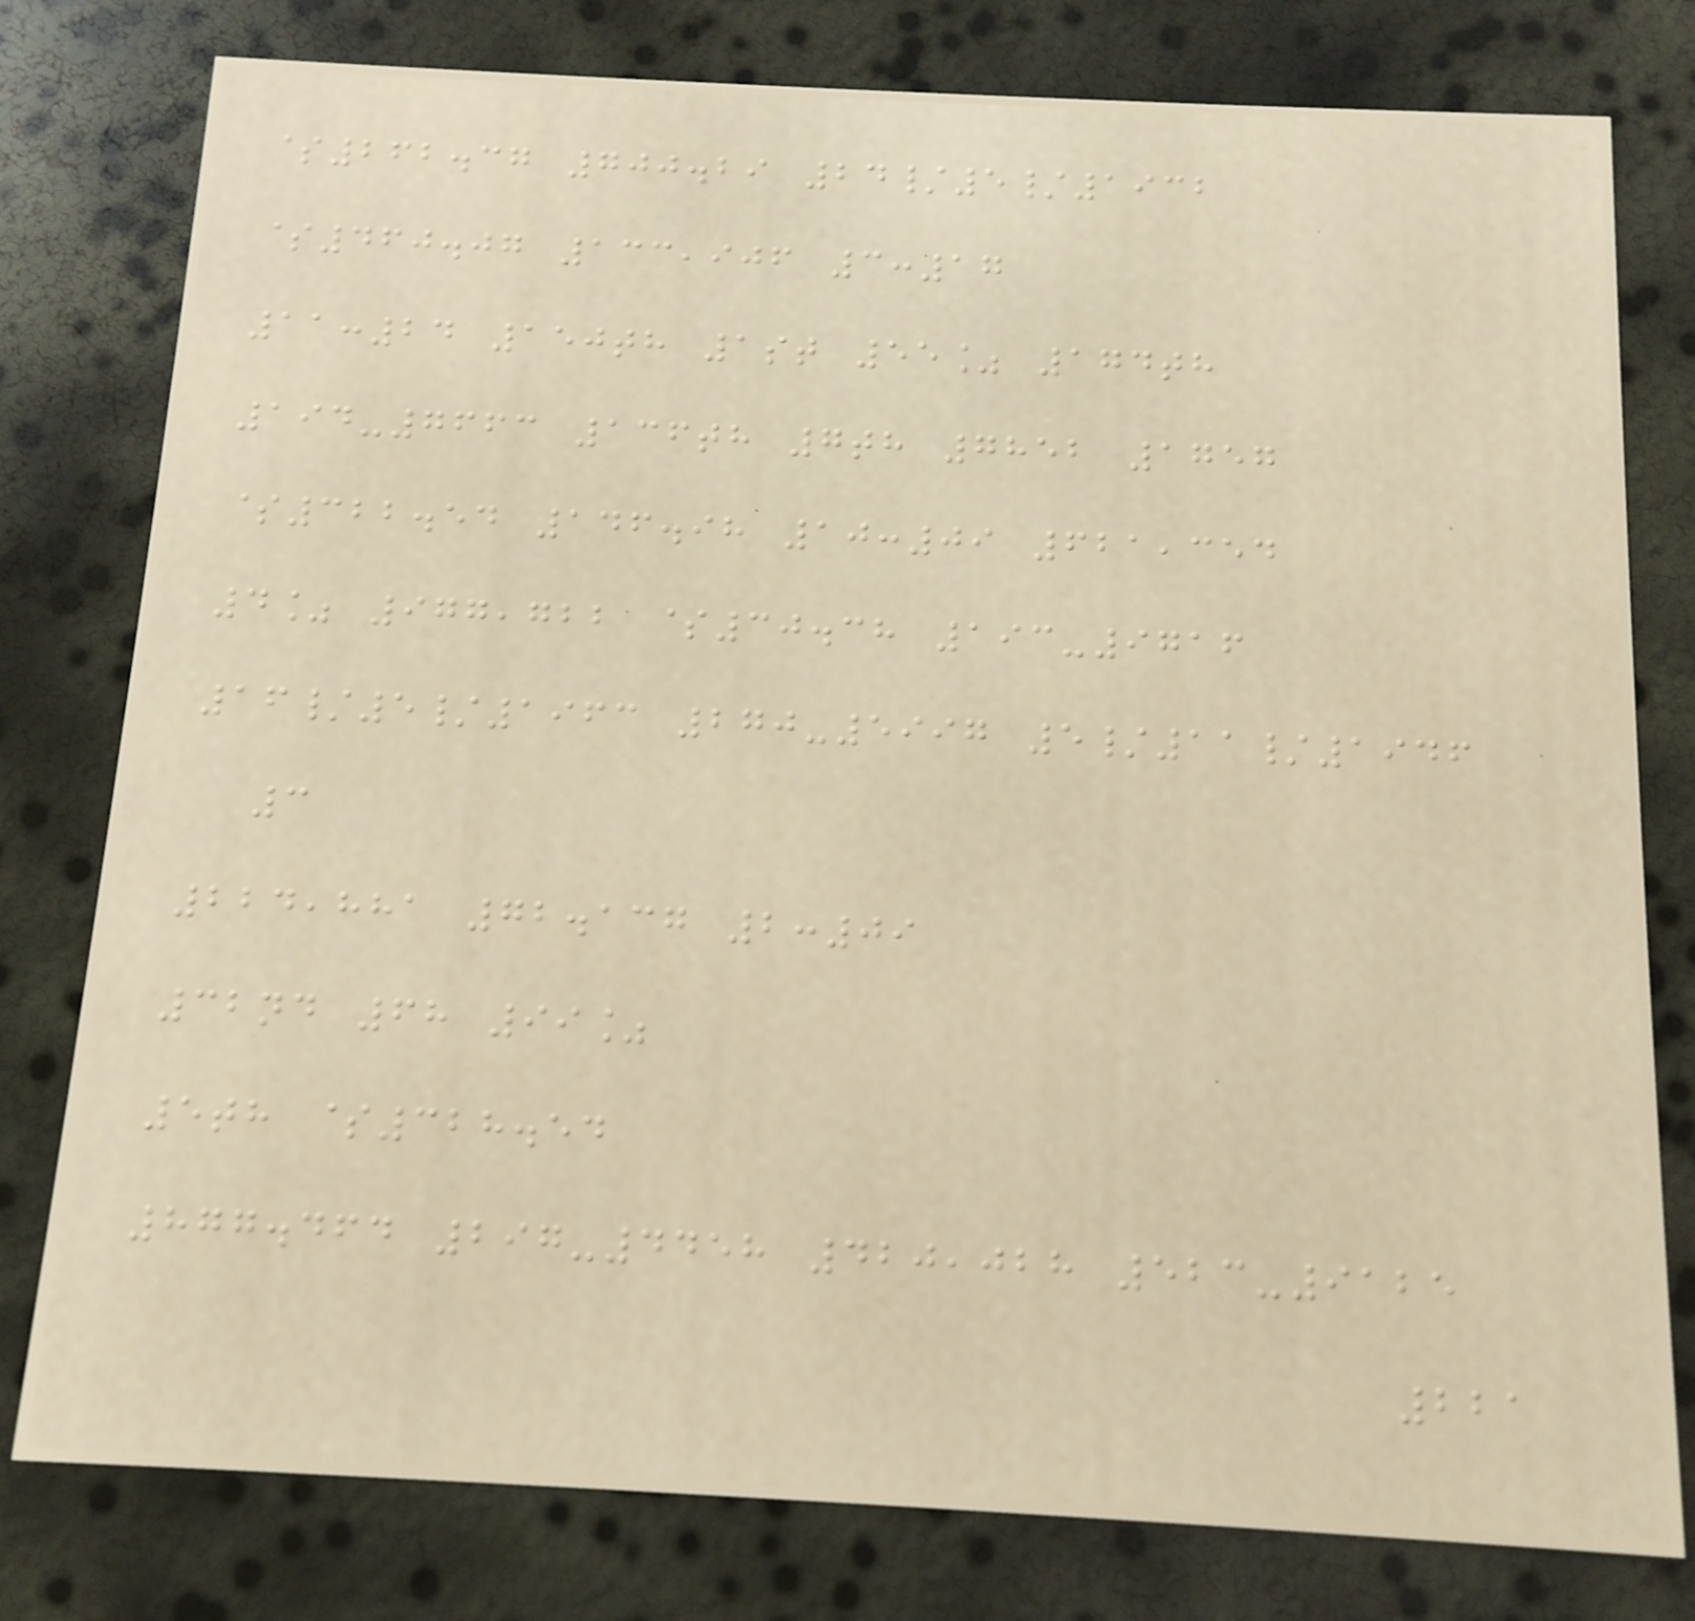$262.37 700.29 24/5/1932
$460.07 133,906 3:17
11:24 150th 1st 55% 174th
194-7663 136th 7th 7852 1757
$322.54 146.98 10:09 621,354
4% 977,722 $30.38 193-9716
16/5/1963 270-5997 5/11/1946
3
224,881 72.137 2:09
32nd 68 99%
5th $328.54
877.464 297-4458 420,028 523-9125
221
